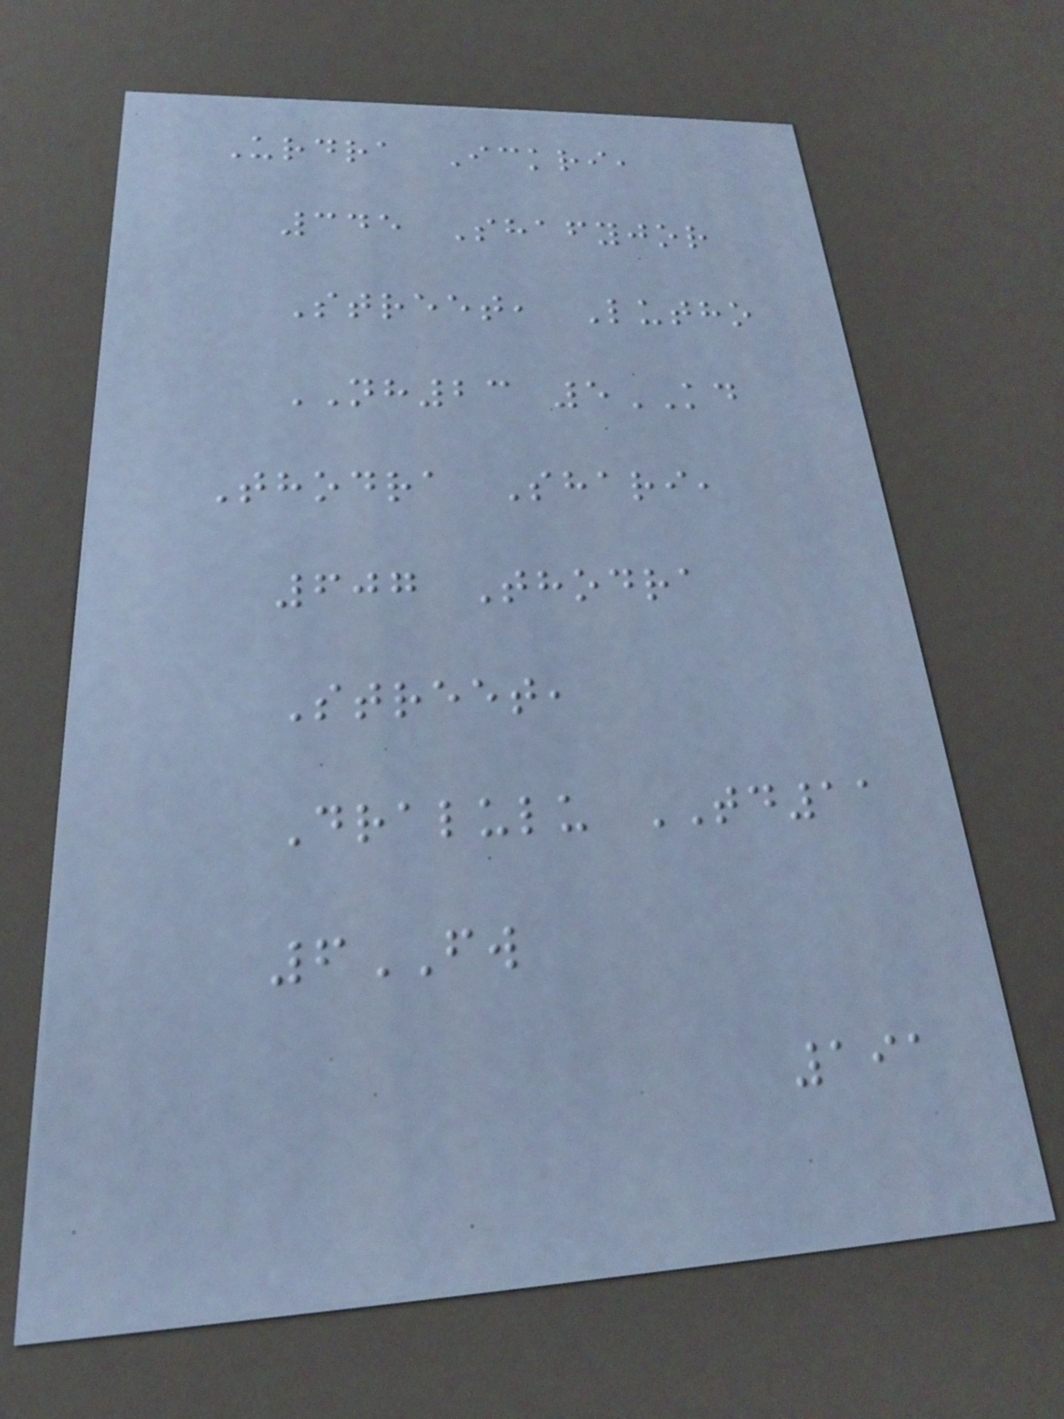Urdra Ickri,
345 Shafyjor
Street, Lutho
NH23 5KD
Thodra Shari,
607 Thodra
Street,
Dralulu TD11
6FW
191
